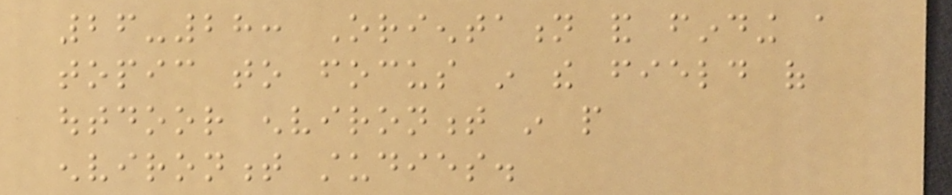26-28: Orientation and finding a
topic to focus in the field of
outdoor environment in people
environment studies.
